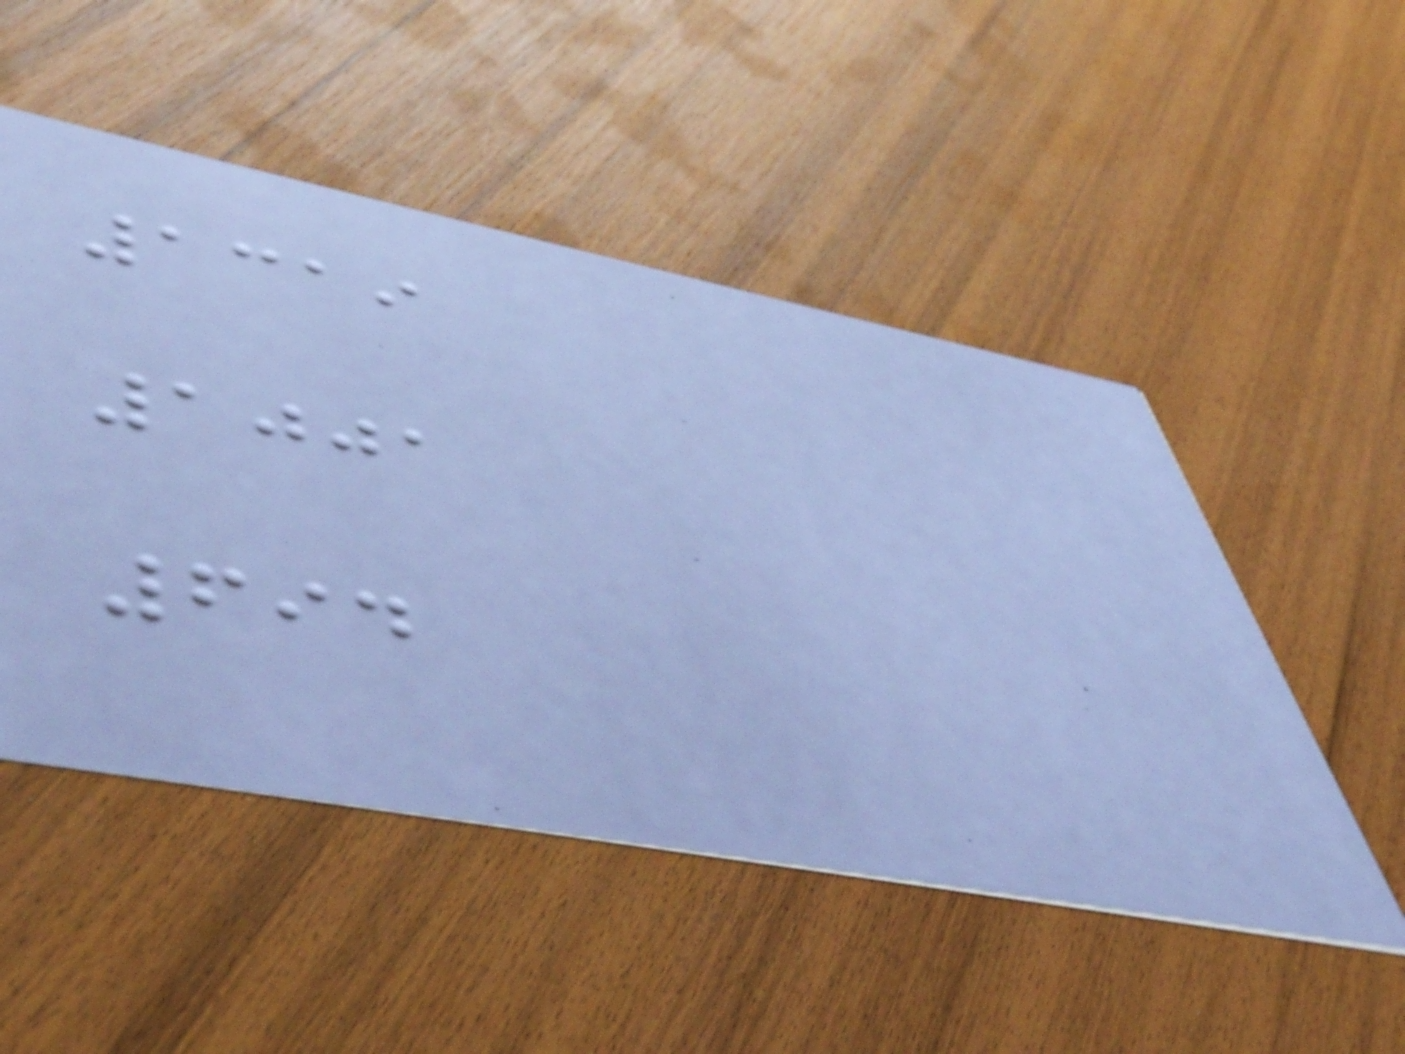1319
1001
694
